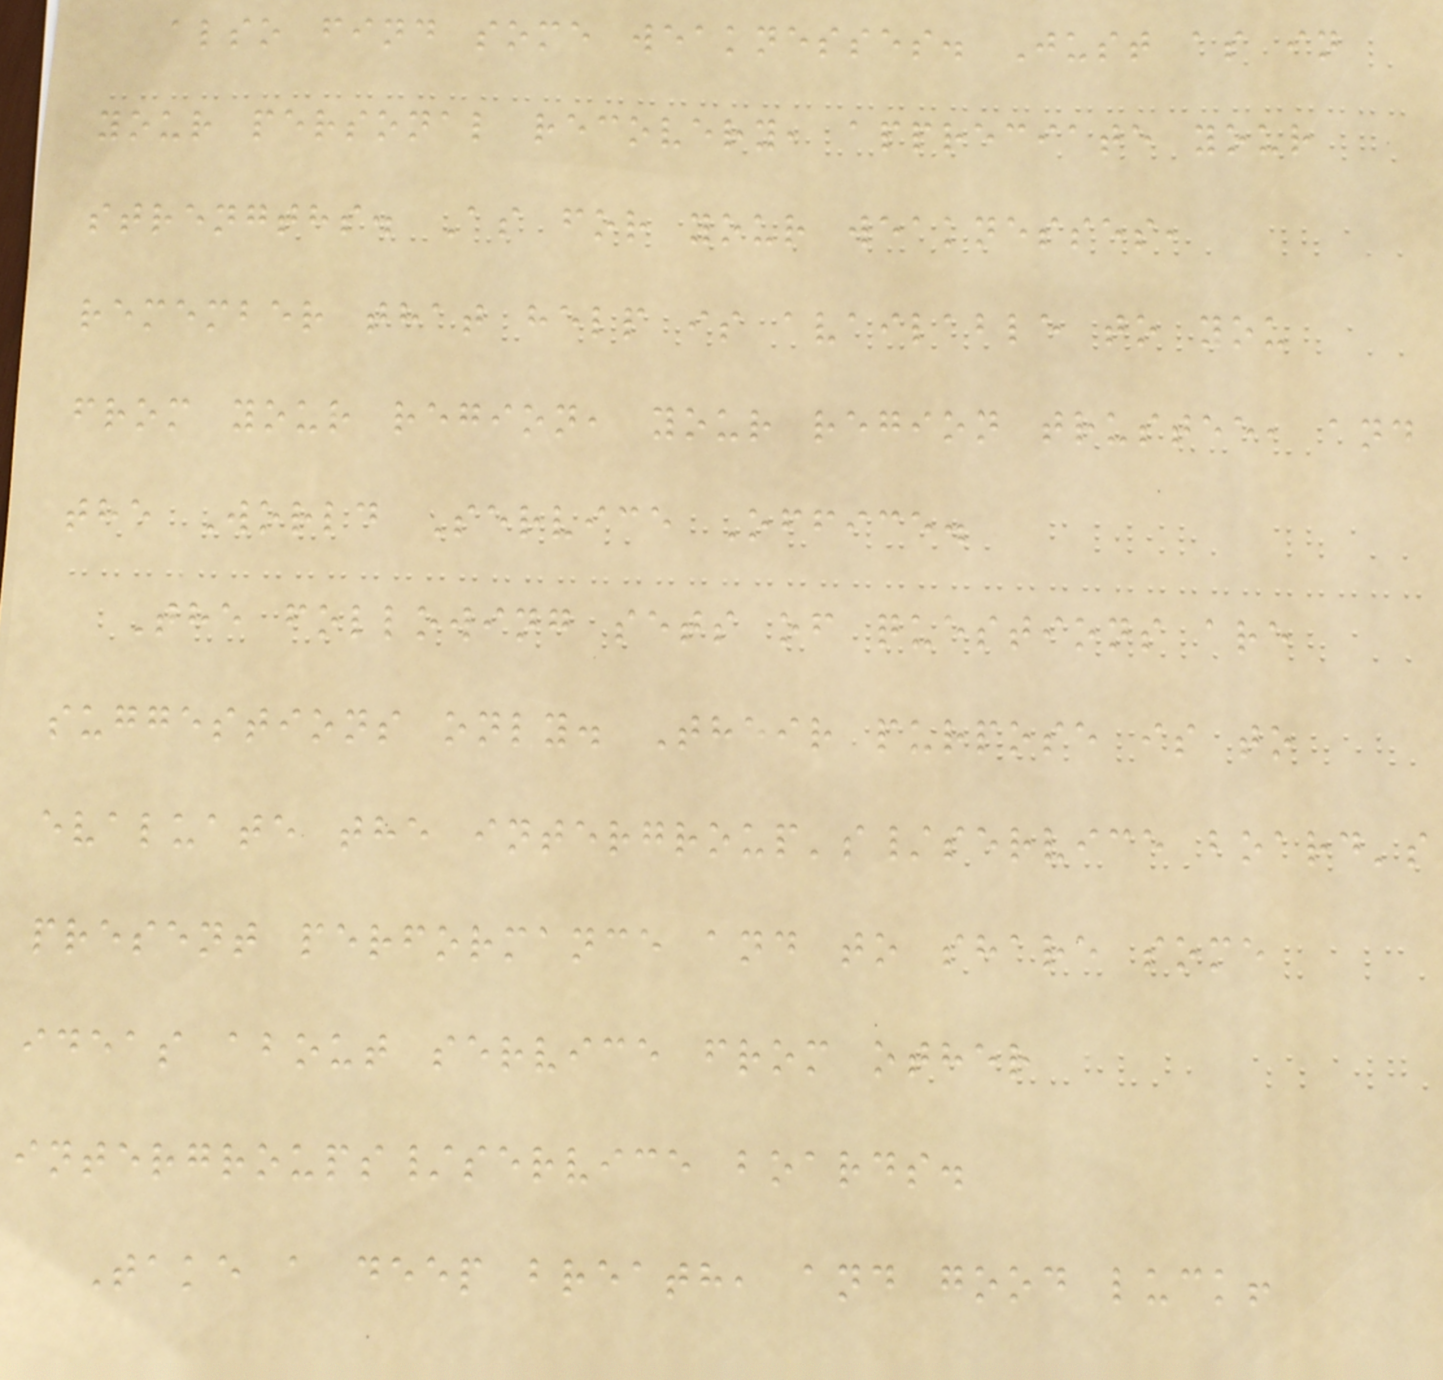also find some weaknesses. Just as in
your personal recovery, appreciate your
strengths. As for your weaknesses,
remember that help is available to you
from your region, your region trustee, and
the World Service Office.
The following sets of questions are
suggestions only. Their purpose is to
evaluate the intergroup's/service board's
present performance and to share some
ideas about service from other
intergroups/service boards.
Take a deep breath, and good luck!
